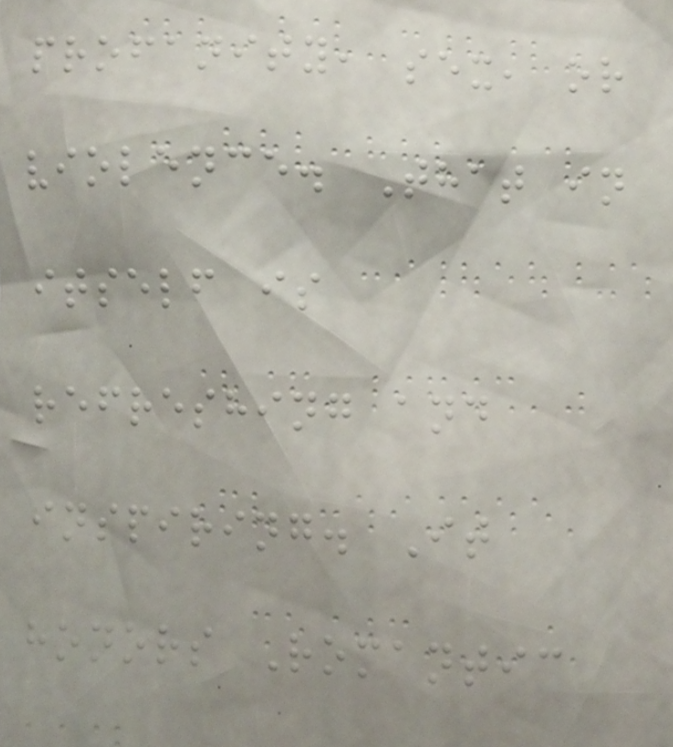profanity, sex, or
violence. That in
itself is
refreshing and
inspiring. It
honors Romantic
